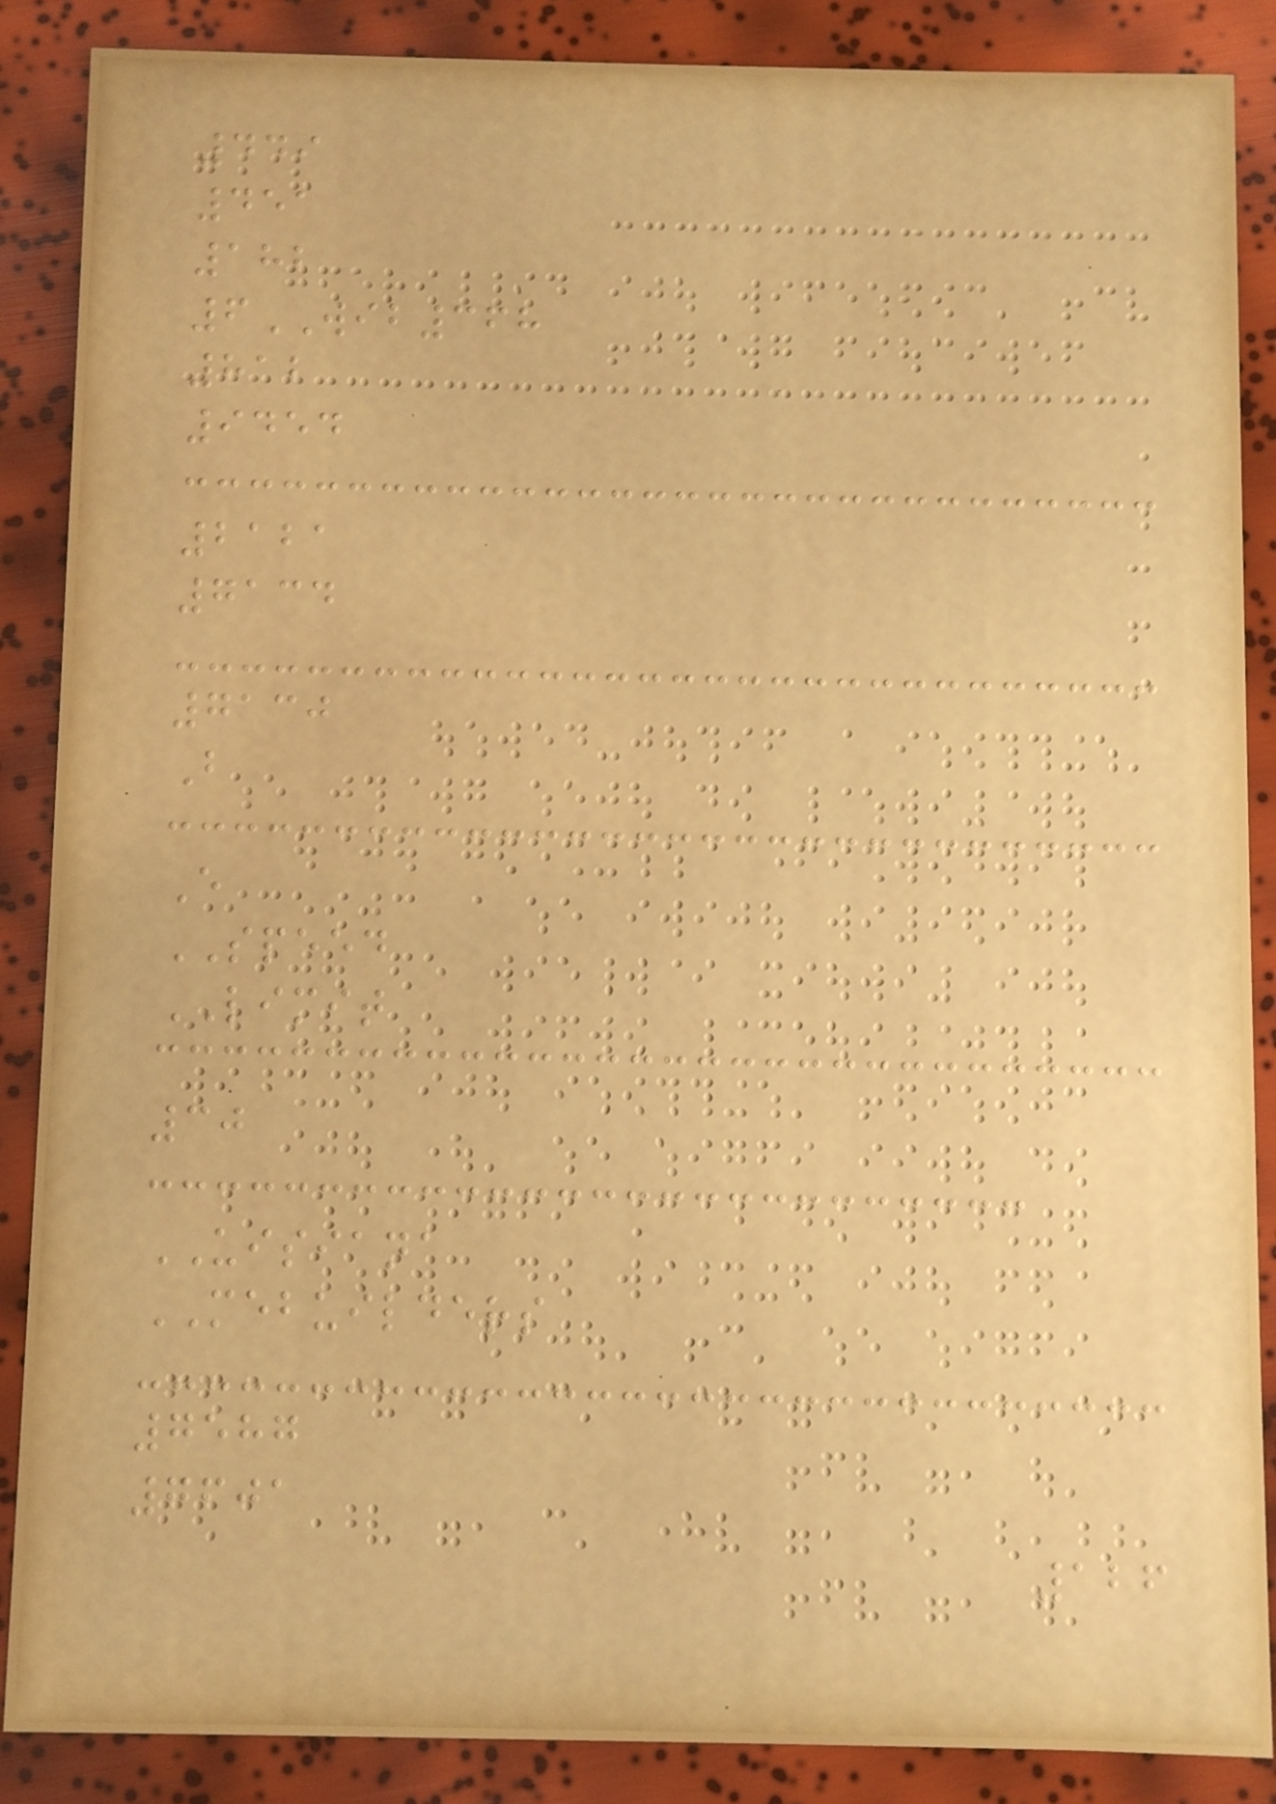449
451
182
6WIB368
812
9454
2121
7134
7130
B
E
SPEED
LIMIT
30
UISIANA
MEBUILDERS
7587
7601
126
